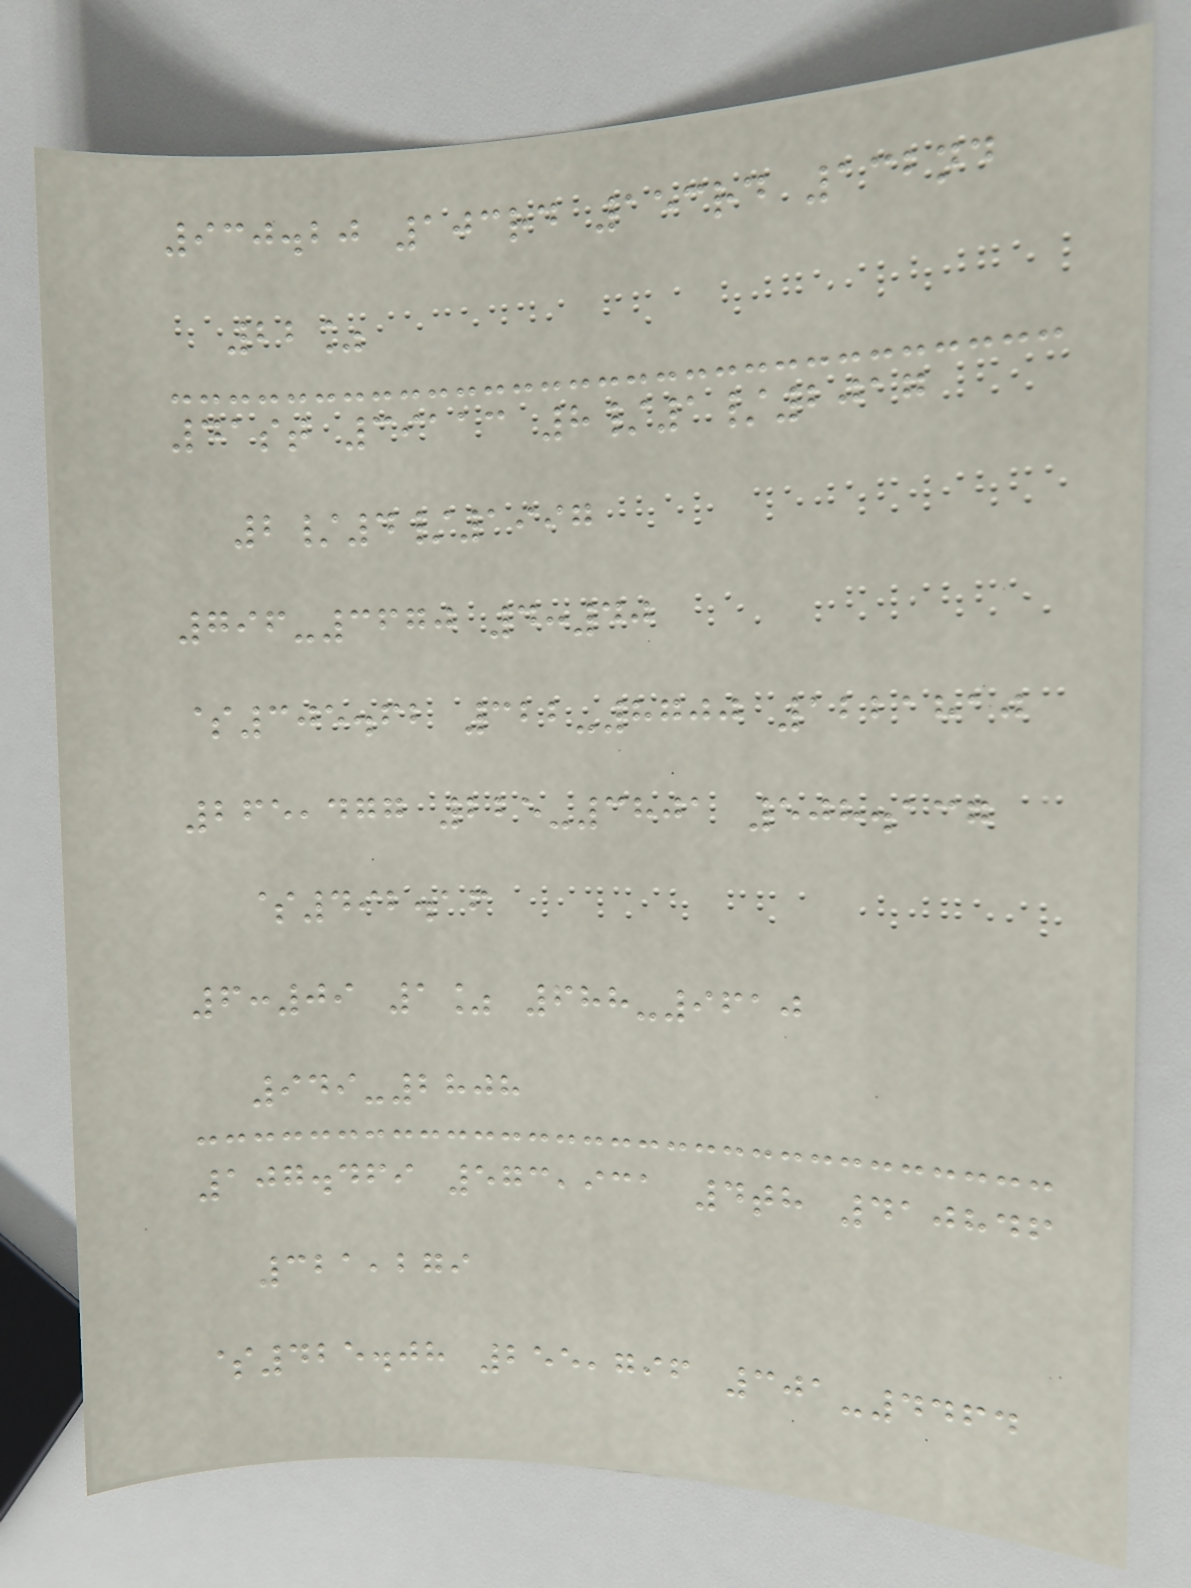930.20 103rd 153rd 132nd
22%
41st 39113 8/1/2017
2/4/1997
796-3670 4:40
$305.62 322-8700 1221810
265,477 225-3801 508.137
$492.16
6:09 1% 688-9610
949-2808
107.469 573,931 4th 410846
321,279
$425.08 255,796 301-4464
